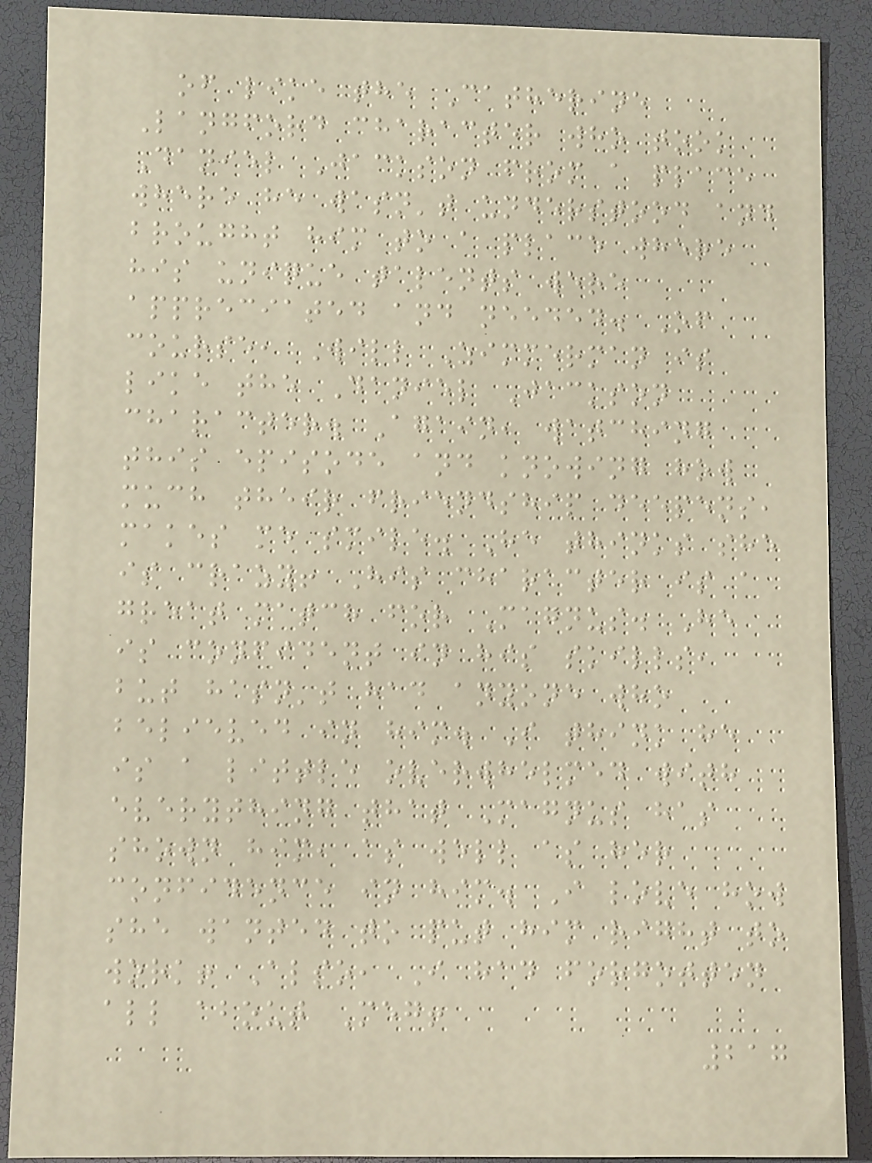of like the Catherine
Langford character who took
Daniel Jackson from a place
where he wasn't understood and
brought him to a place where
his unique talents were
appreciated and needed. Of
course, Will Zimmerman is
like the Daniel Jackson
character. Again, watching
this episode and knowing how
much their friendship deepens,
makes me smile. He thinks she
is crazy! His character is a
great match for Magnus. He
is confident in his skills,
but hasn't had anyone who
believed in him. I think he
is a little overwhelmed with
everything that Magnus has
shown him, as well as her
confidence in him. I love how
she wanted to put him right to
work! Also, I had forgotten
all about Meg!
217
